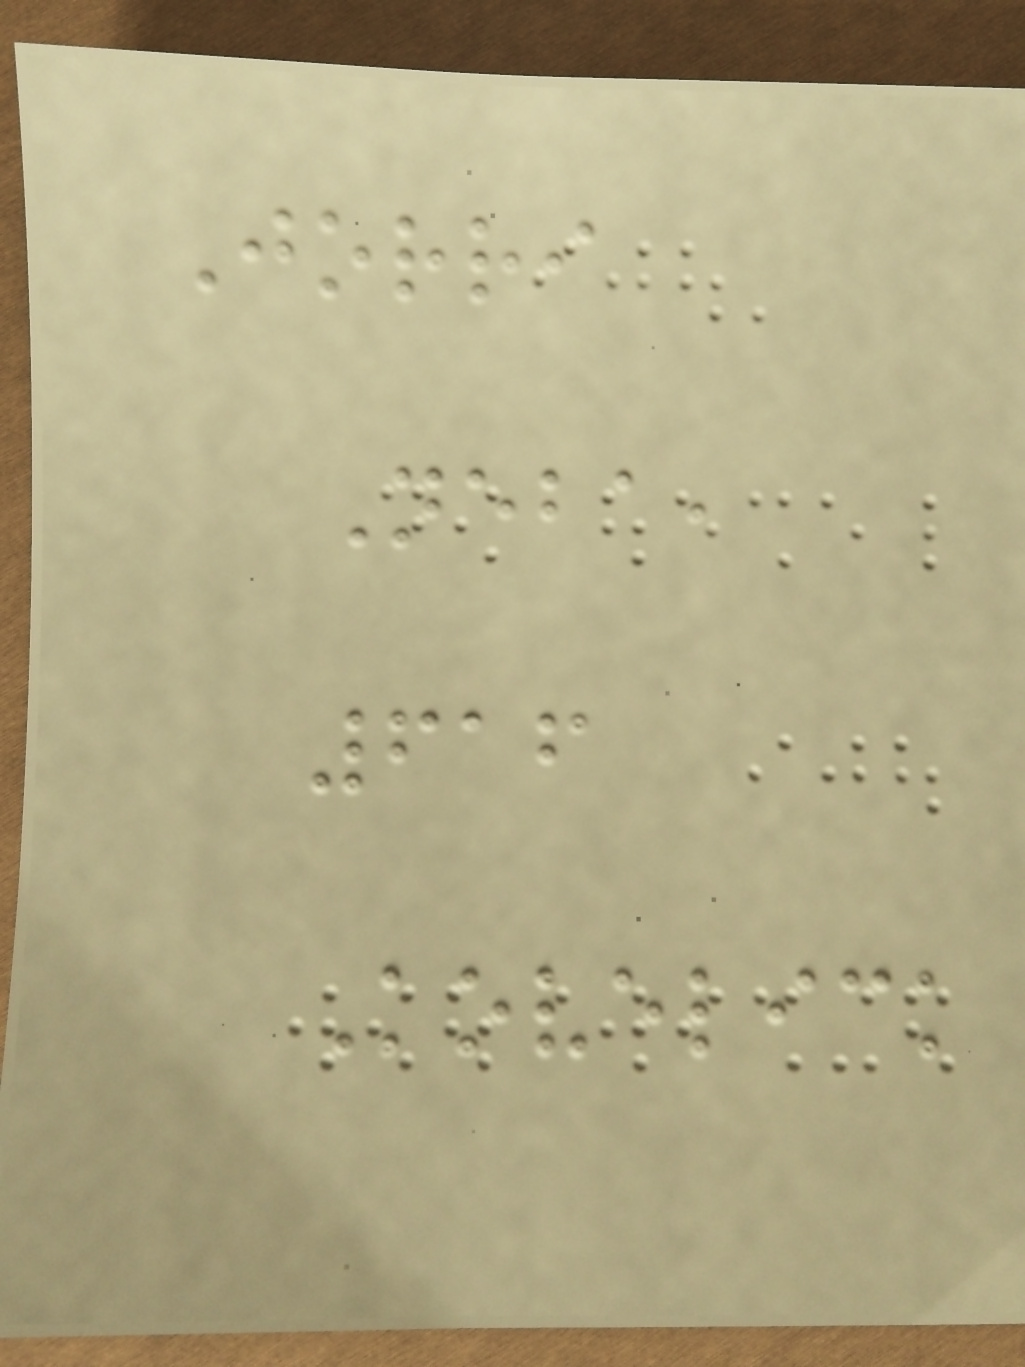Jorri
Neba,
616
Kovelick
